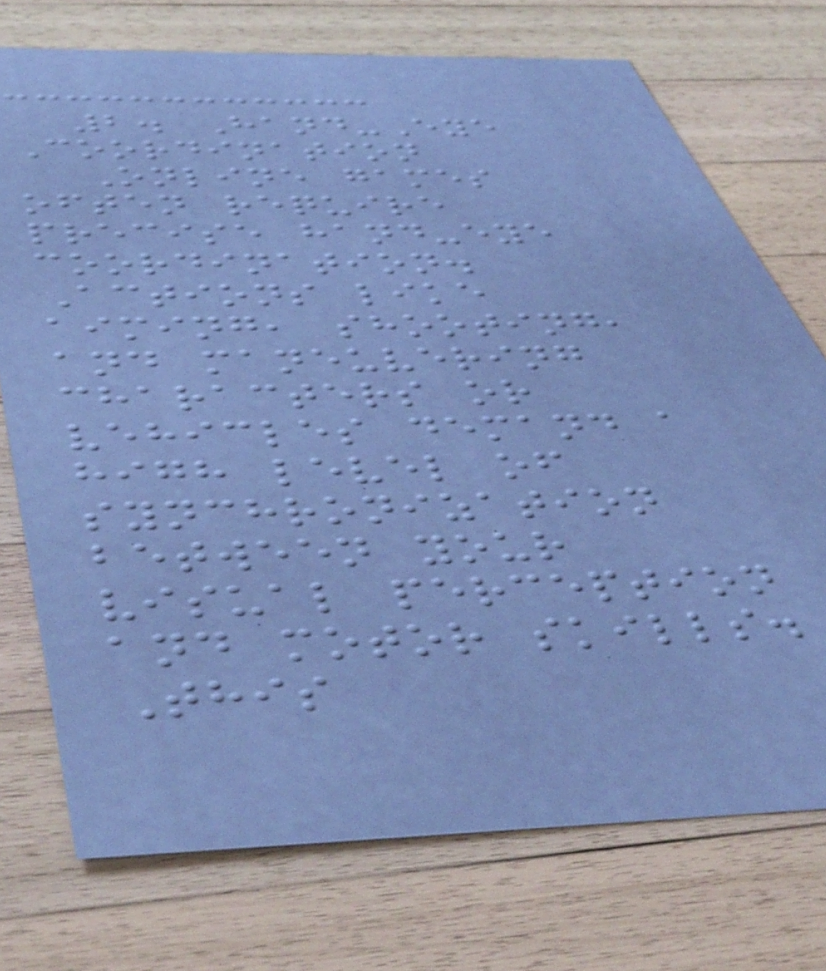2. Hand-Eye
Coordination
Online games
often require
precise hand-eye
coordination.
Actions like
aiming, shooting,
and maneuvering
characters or
vehicles demand a
high level of
synchronization
between your
visual perception
and motor skills.
This
